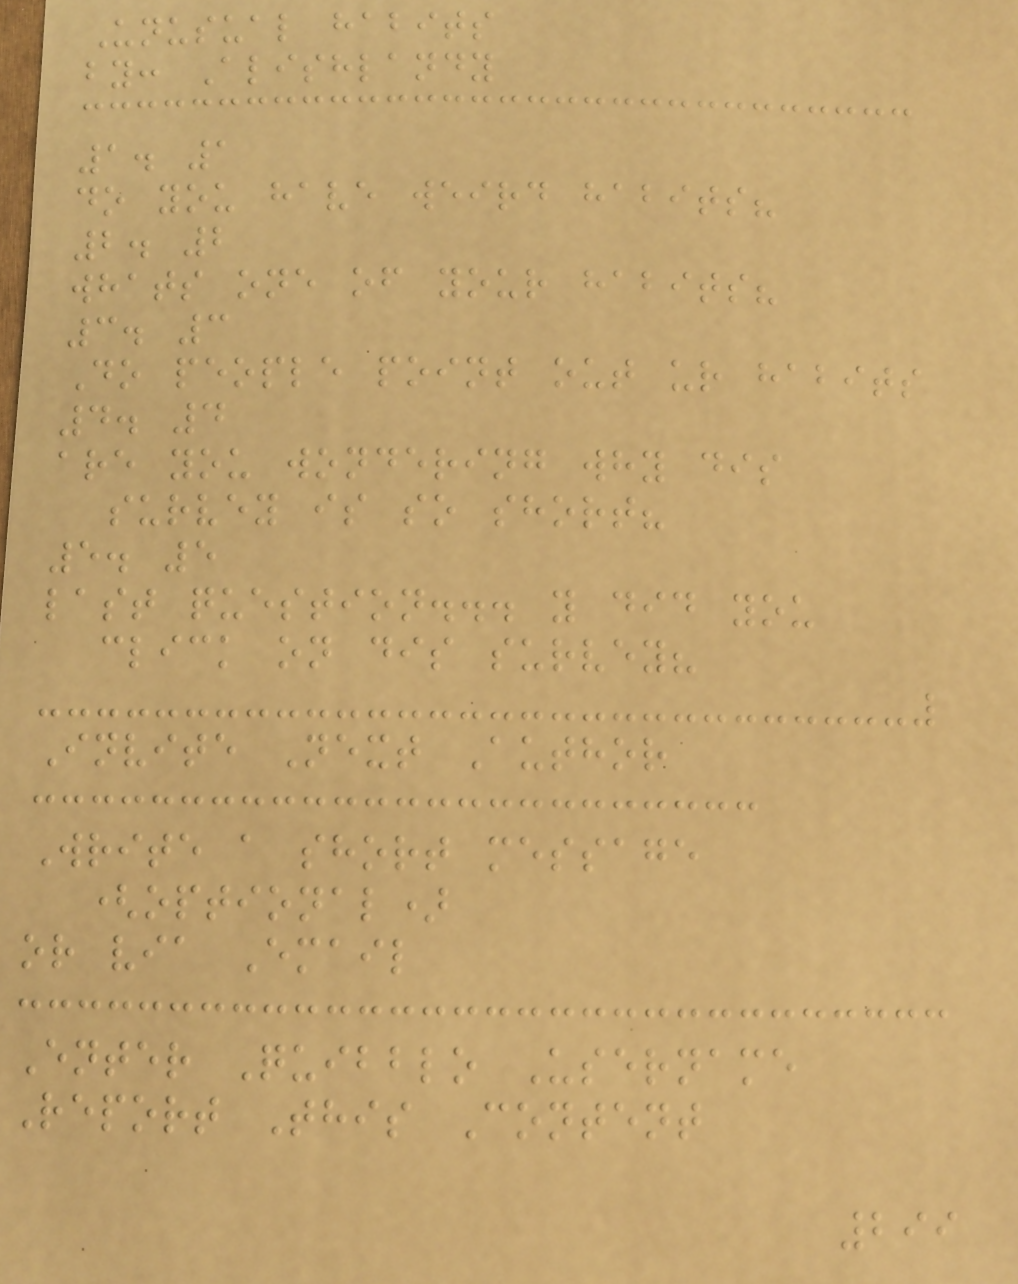Unusual habits
by: Alishlandy
1. 1
do you have weird habits?
2. 2
whats one of your habits?
3. 3
Do people point out ur habits
4. 4
are you wondering why dis
survey is so short?
5. 5
last question... y did you
click on dis survey?
Invite Next Author
Write a short message
(optional)
or via Email
Enter Quibblo Username
Report This Content
299
